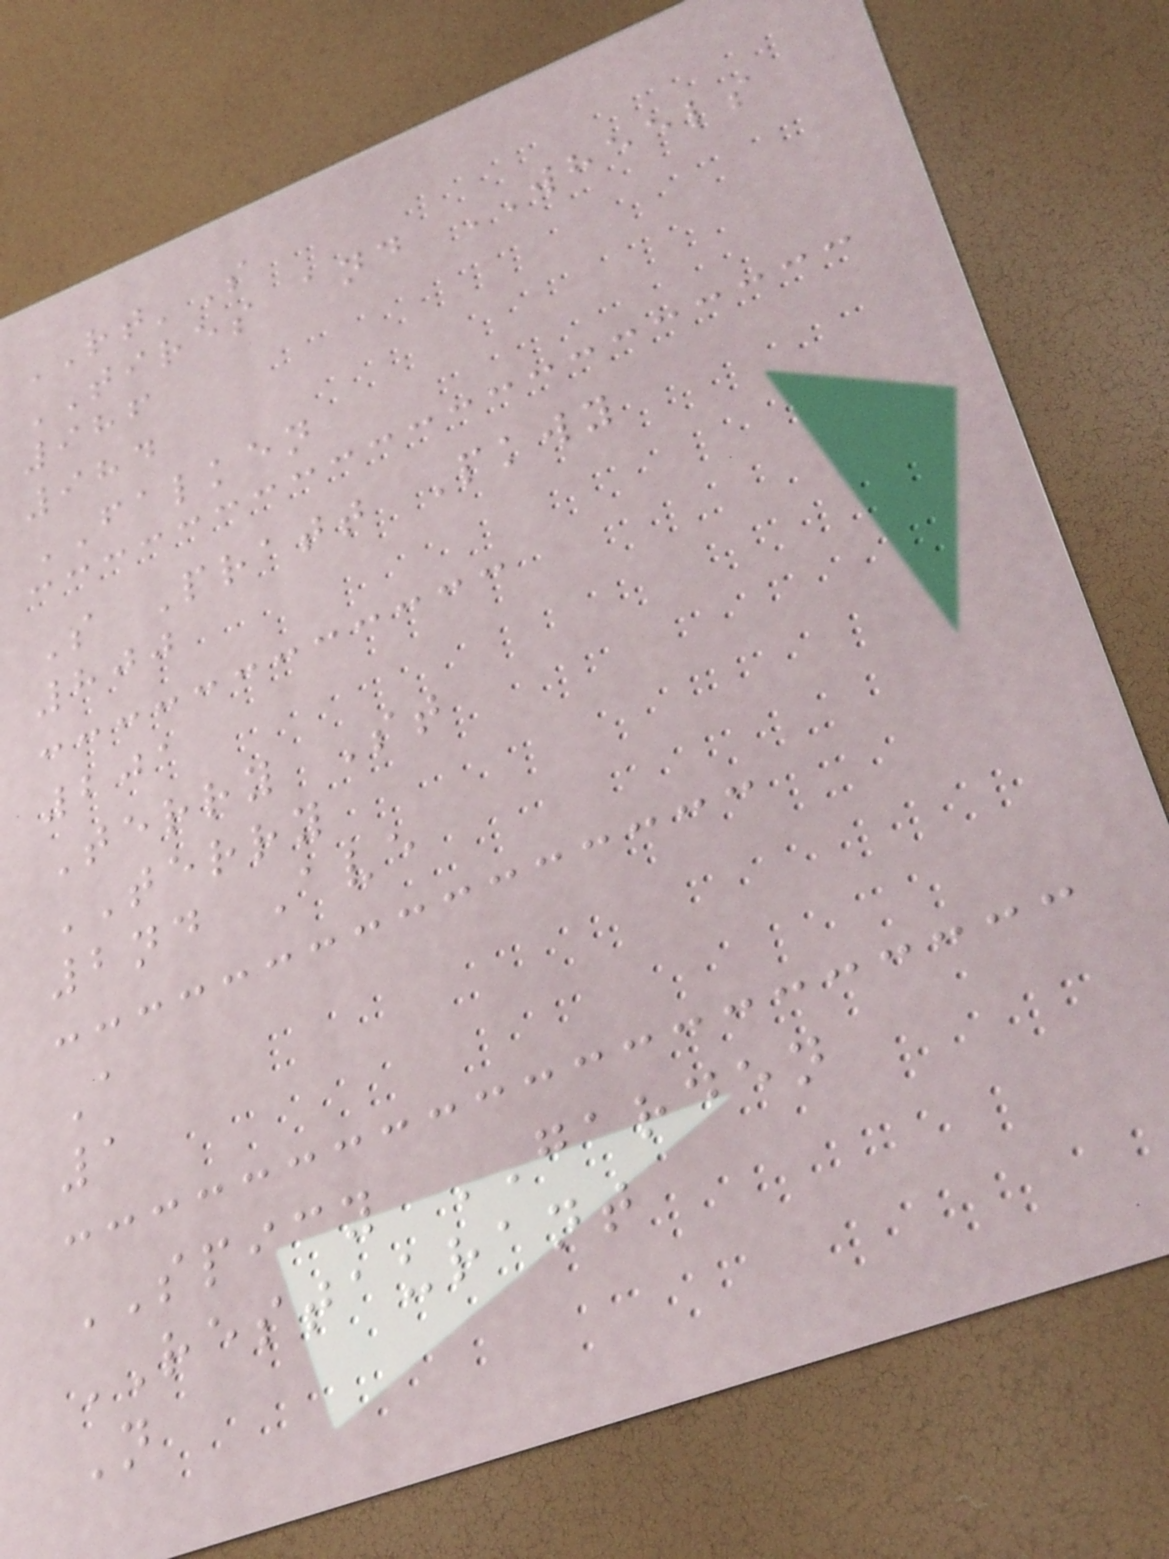RT'S
TIRES and WHEELS
986
984
FALKEN
S Pratt Pkwy
800
201
Terry St
TERRY
2nd Ave
A
1
SPICY GARDEN
RESTAURANT
N
